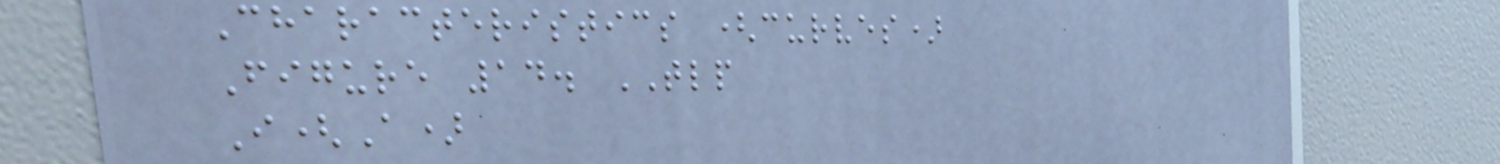Characteristics (curves)
Figure 14. TLP
I(A)
